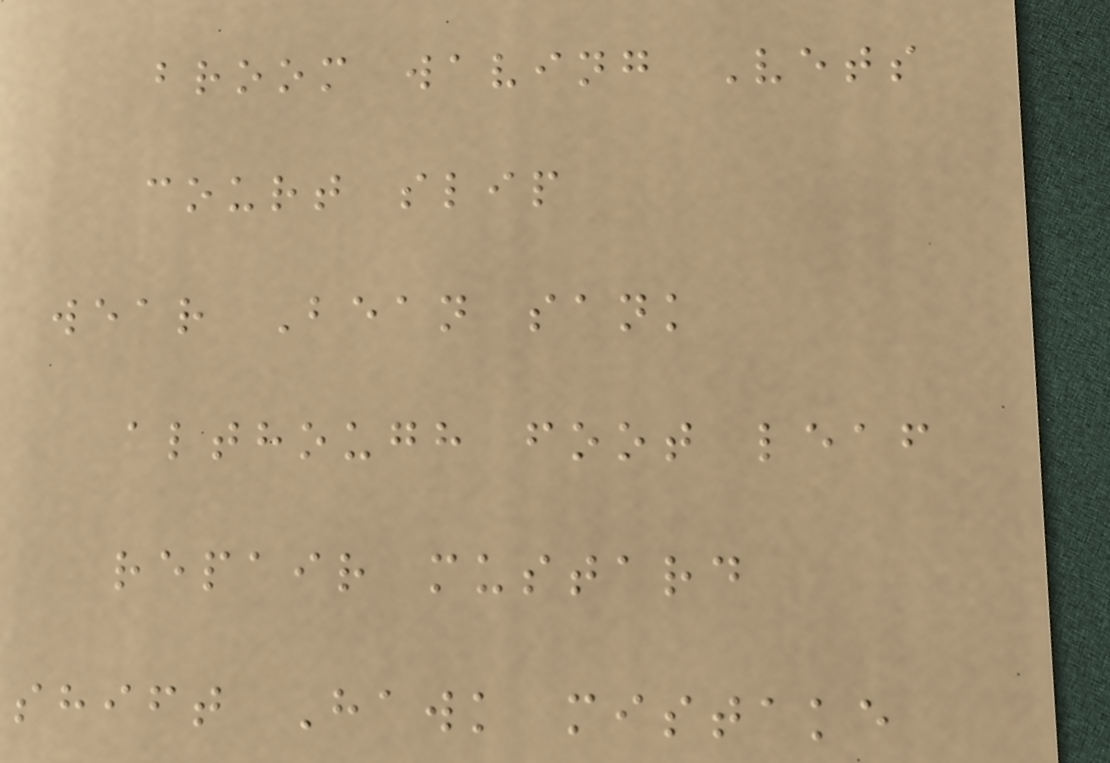broom waving Vets
court slip
wear Bean sank
although foot leaf
repair mustard
shift Hawk mistake
